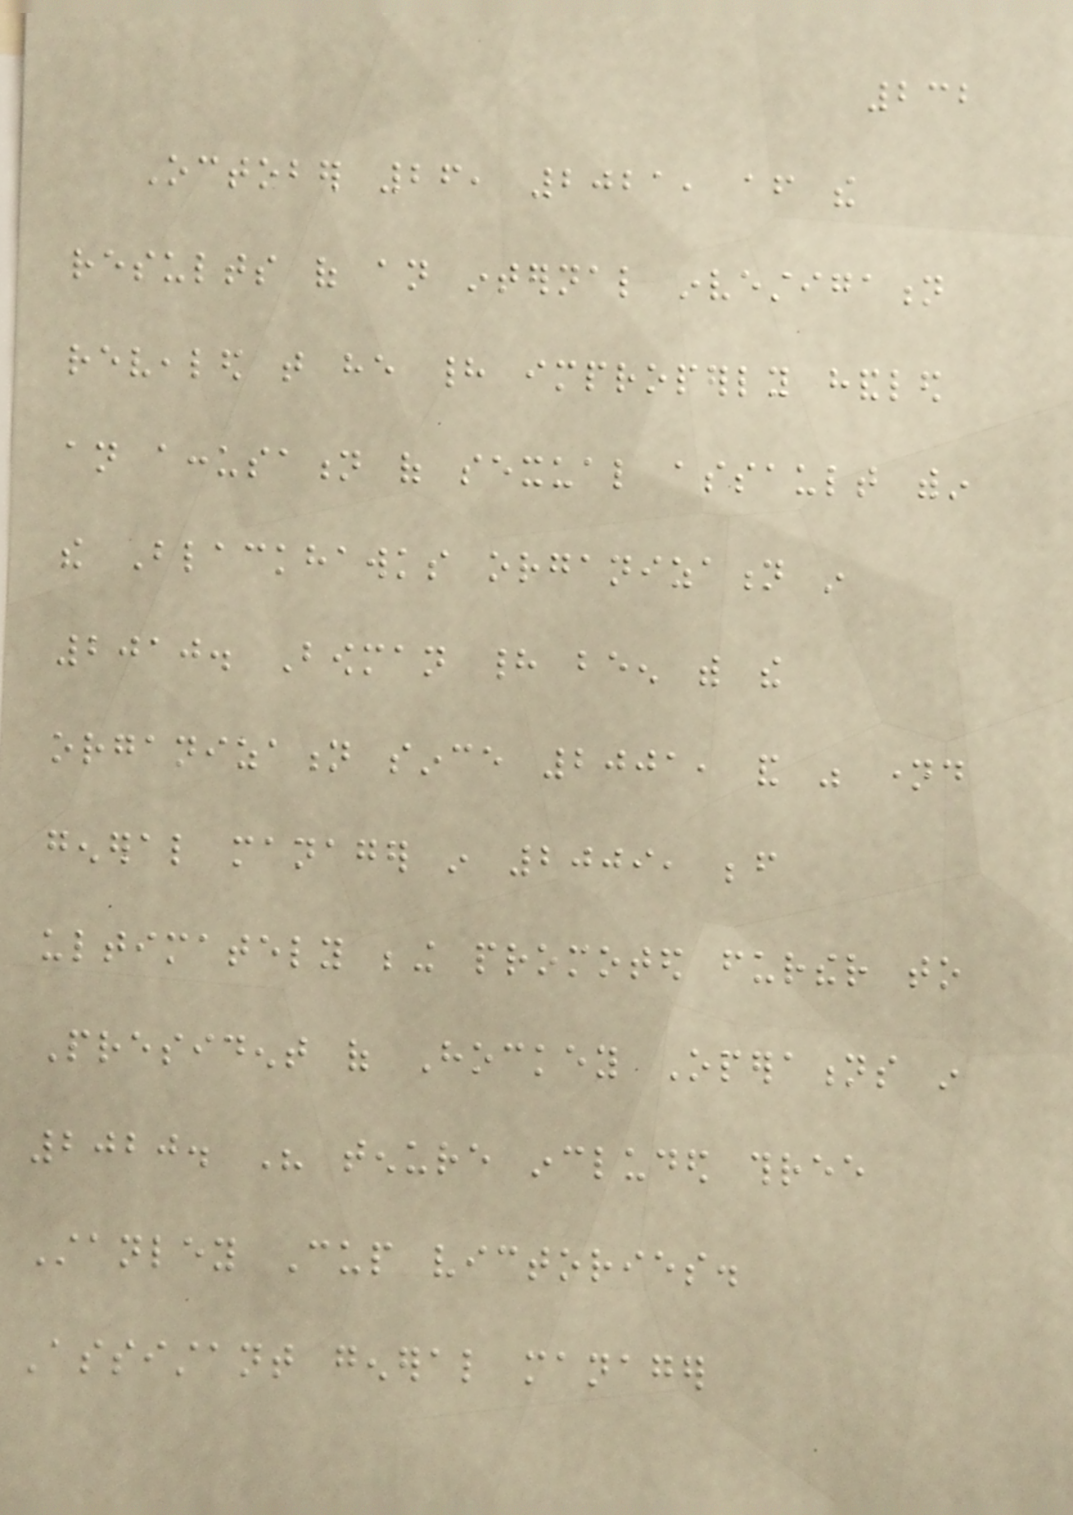232
October 26, 2021, after the
results of an internal investigation
revealed that he had improperly handled
an accusation of sexual assault within
the Blackhawks organization in
2010. Bowman had been with the
organization since 2001, and was named
general manager in 2009, before
ultimately being promoted further to
President of Hockey Operations in
2020. His tenure included three
Stanley Cup victories.
Assistant general manager
